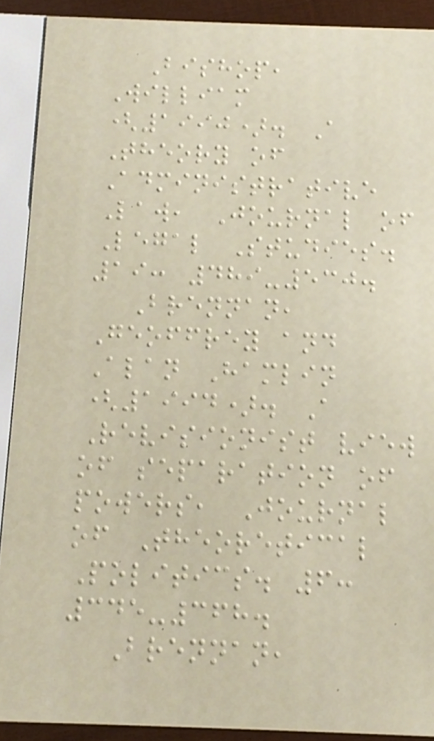Bishop,
William
(1990). A
Theory of
Administrative
Law, Journal of
Legal Studies.
19: 489-530.
Brennan,
Geoffrey and
Alan Hamlin
(1994). A
Revisionist view
of separation of
powers, Journal
of Theoretical
Politics. 6:
345-368.
Brennan,
